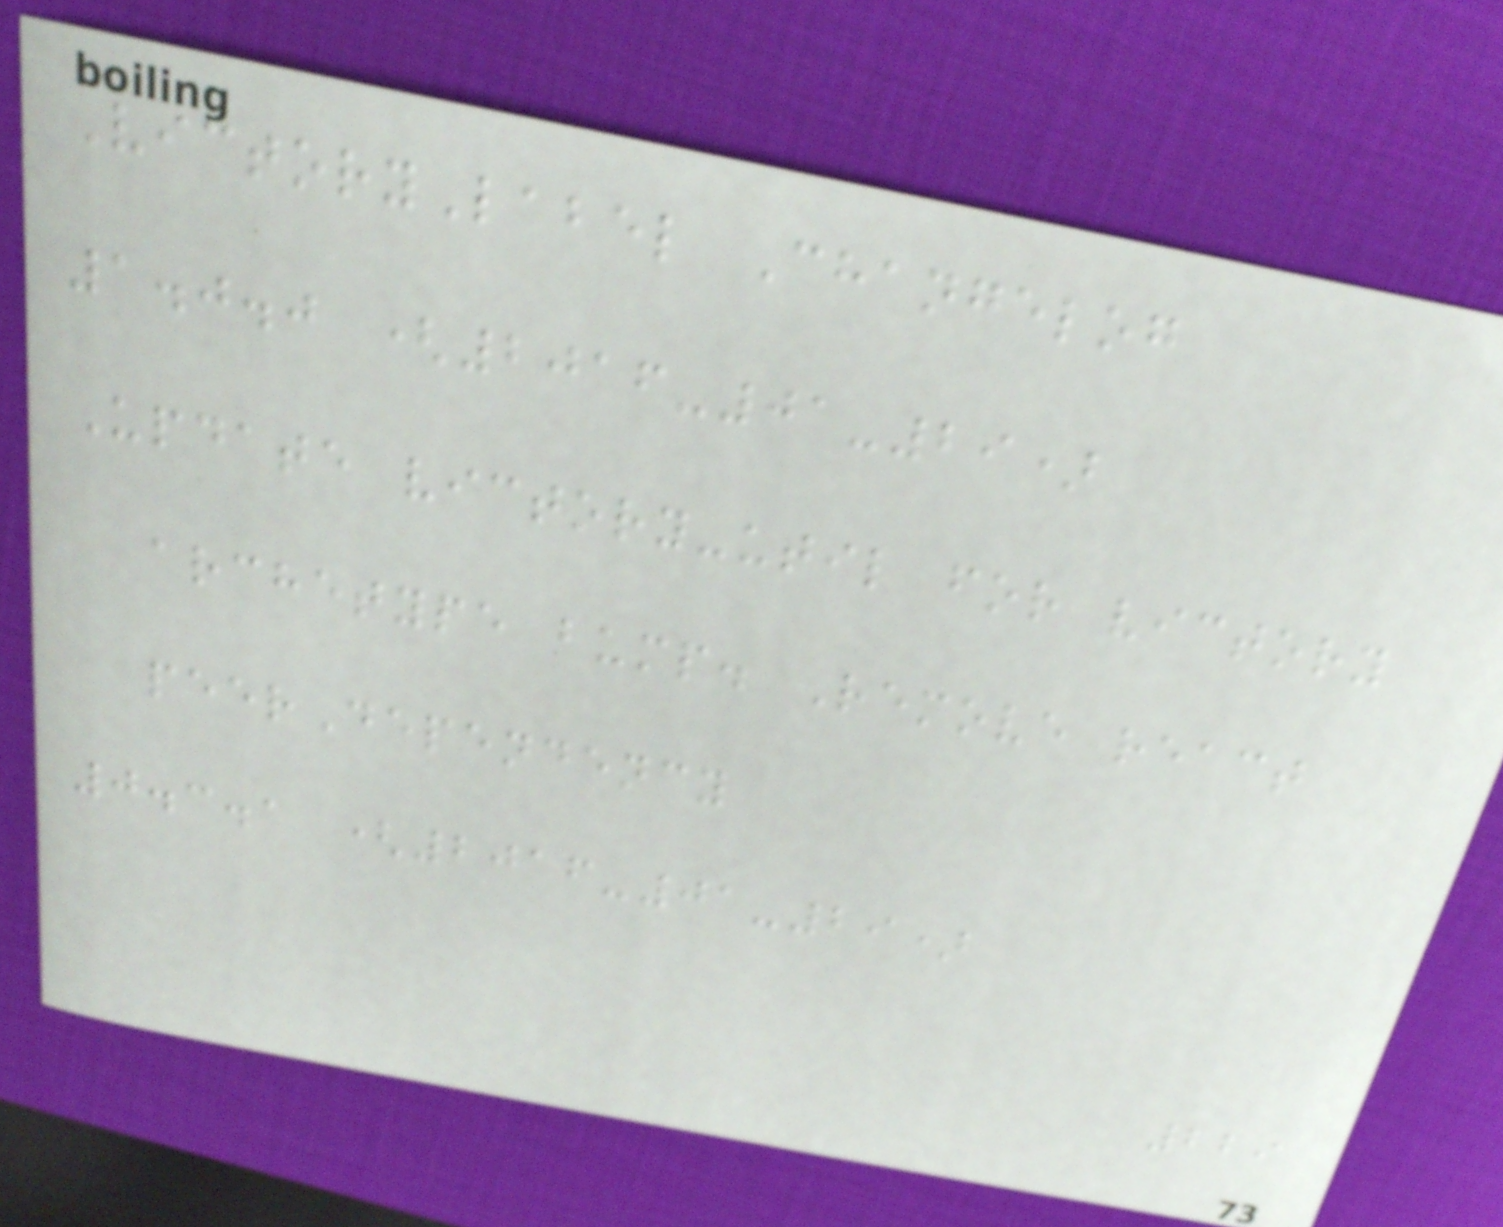VictoryLabel Changelog
1.0.0 (2016-01-29)
Update victory-util for victory
archetype bump. Remove react
peerDependency
0.3.1 (2016-01-29)
229
